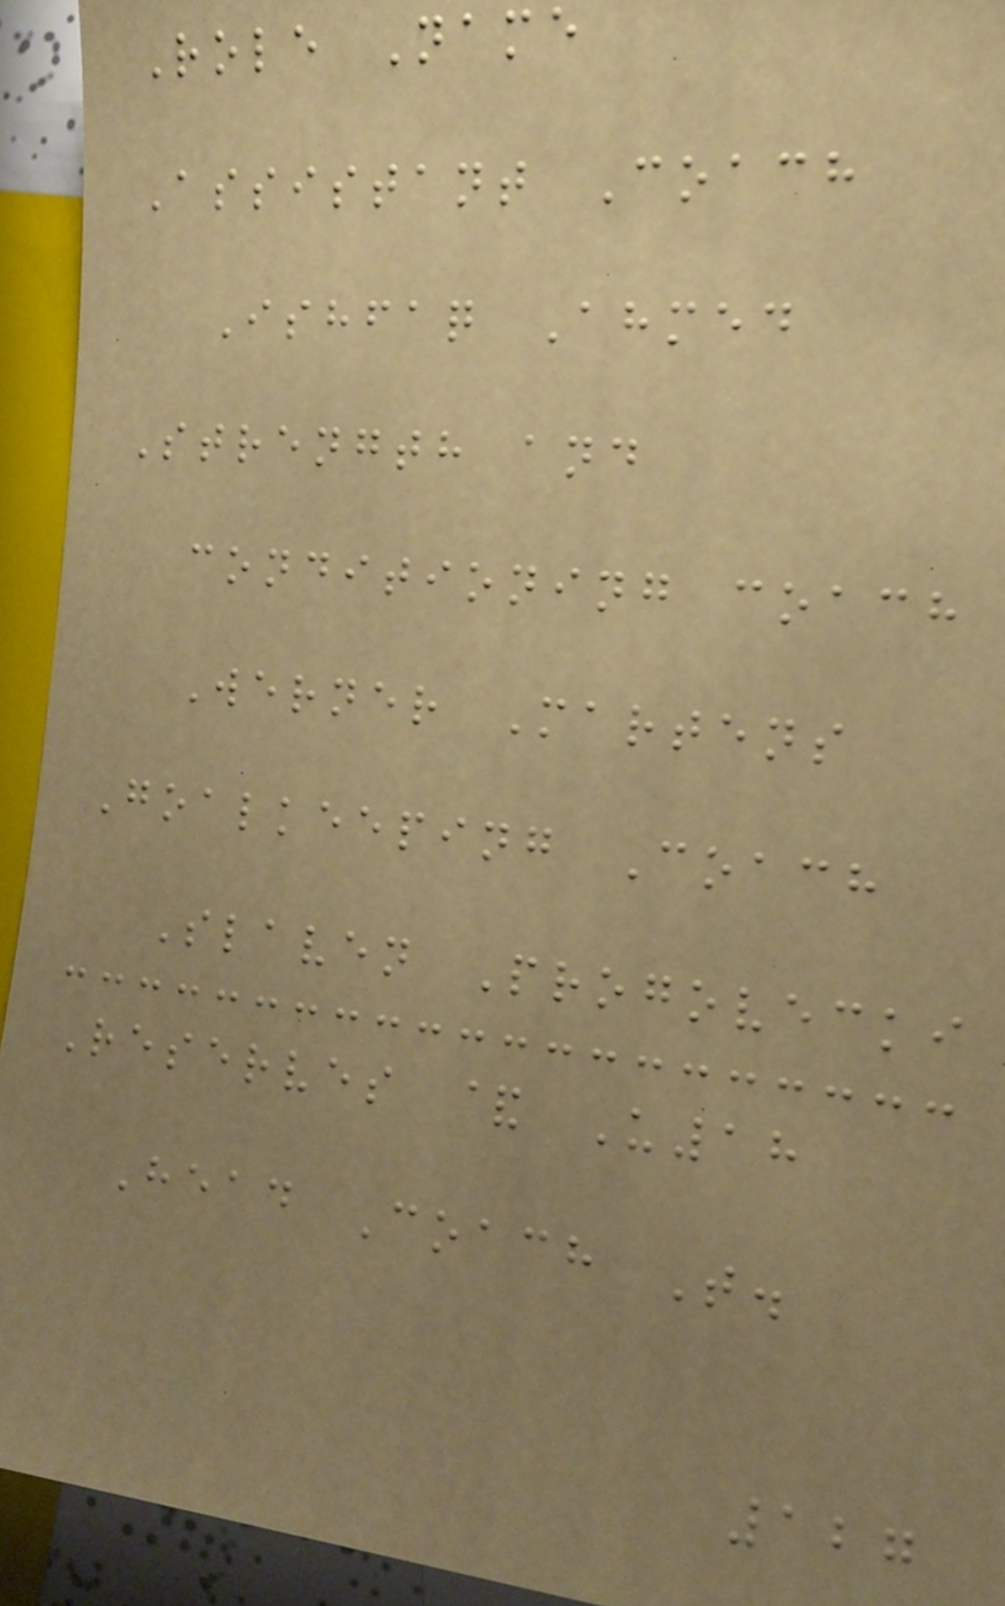Role Name
Assistant Coach
Ishfaq Ahmed
Strength and
conditioning coach
Werner Martens
Goalkeeping Coach
Slaven Progovecki
Reserves & U18
Head Coach T.
127
